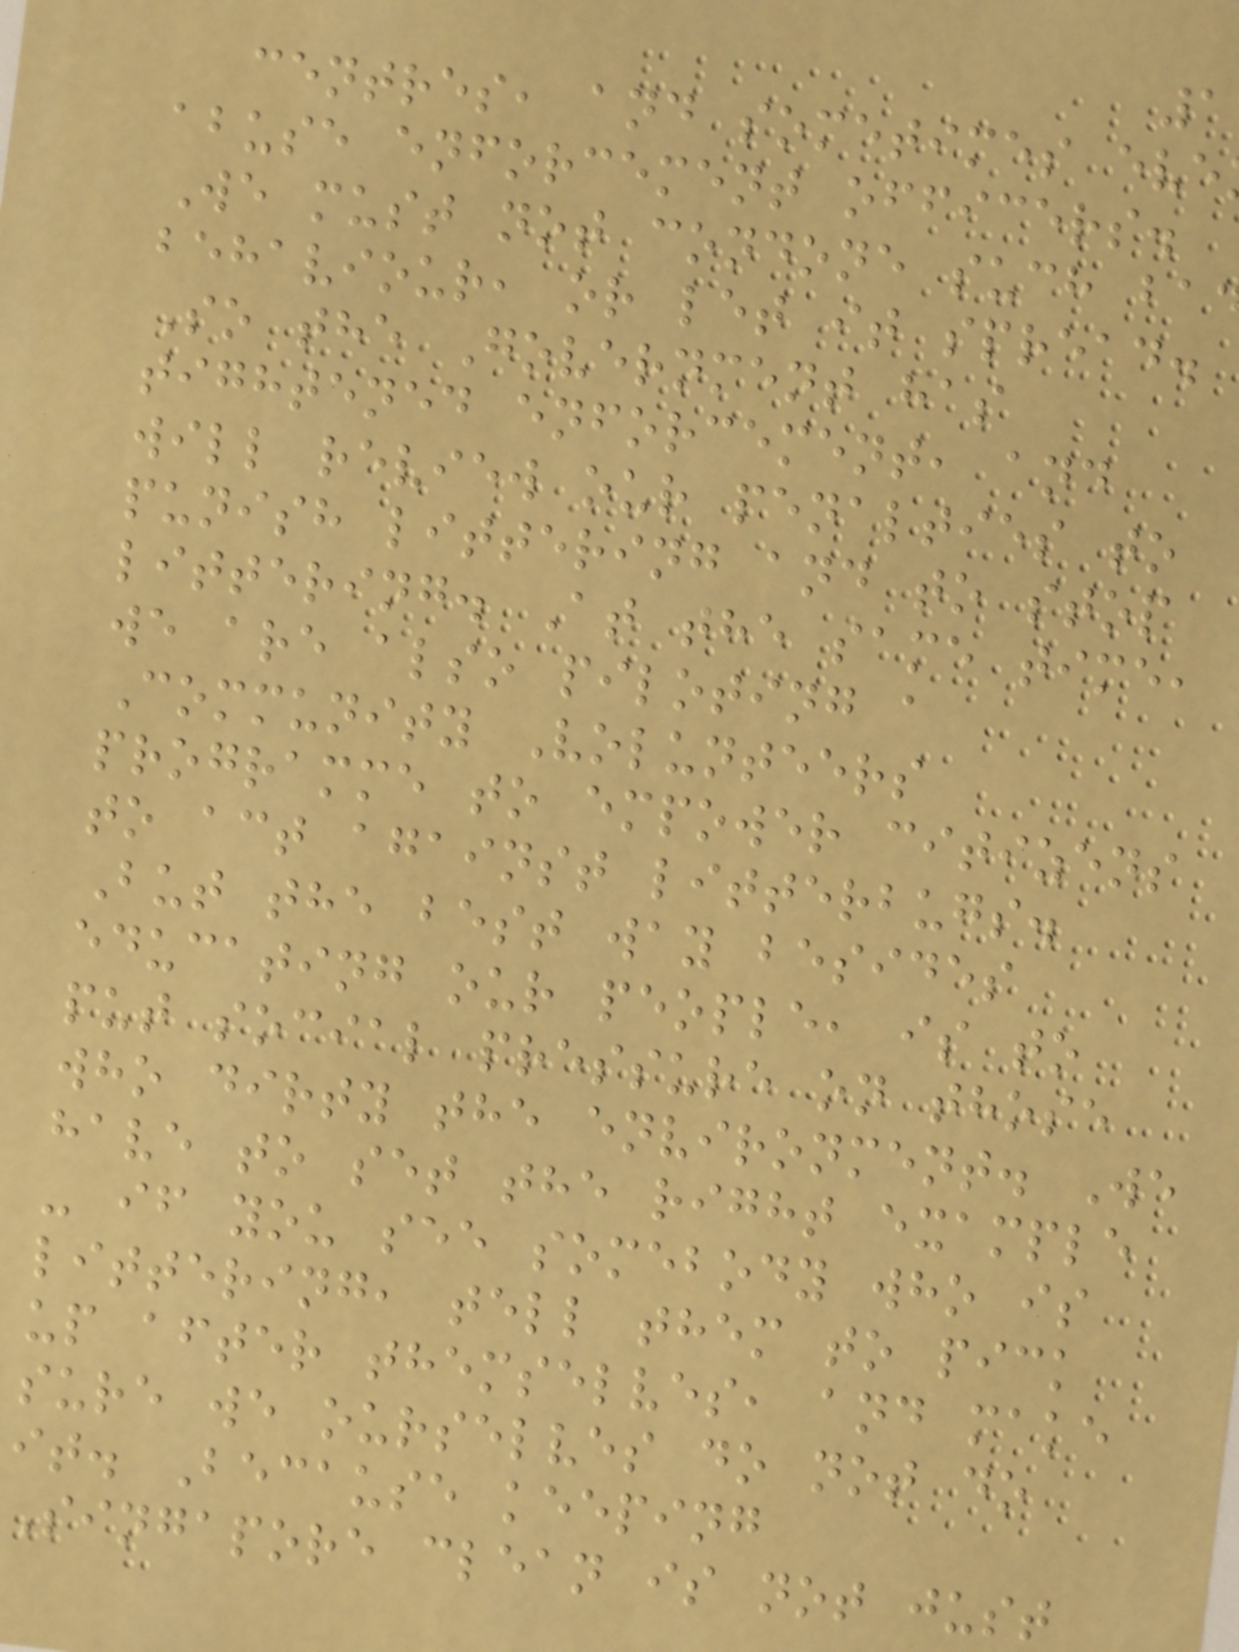centres, and sometimes eve
abuse enforcement officers.
We must not condone such ba
behaviour, or let it spread.
So the Government has
tightened enforcement, and
will review our penalties to
punish littering and to stop
littering. At the same time,
we are also piloting a
Community Volunteers
programme to empower citizens
to act against litterbugs.
But the best way besides
educating our people, is to
put social pressure on those
who dirty the environment. We
have to set the right example
- if you see somebody who is
littering, tell them to pick
up after themselves, and make
sure we ourselves do not do
it. Because keeping
Singapore clean is not just
